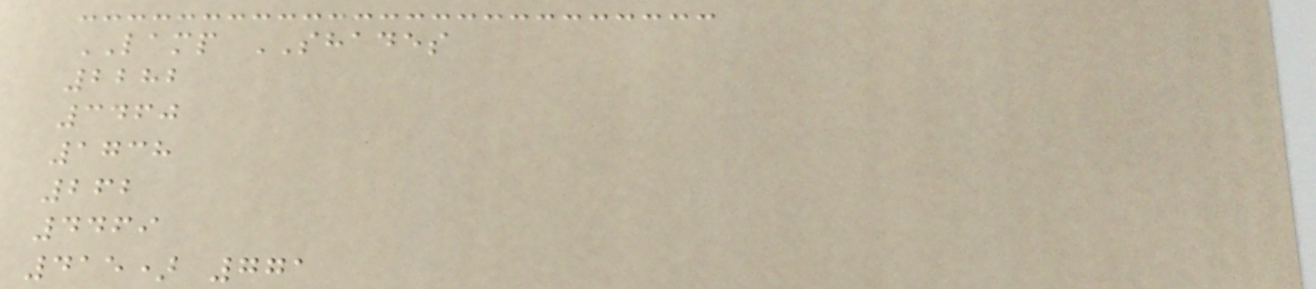LAMP SHADES
2282
3460
1738
262
4469
415) 771
